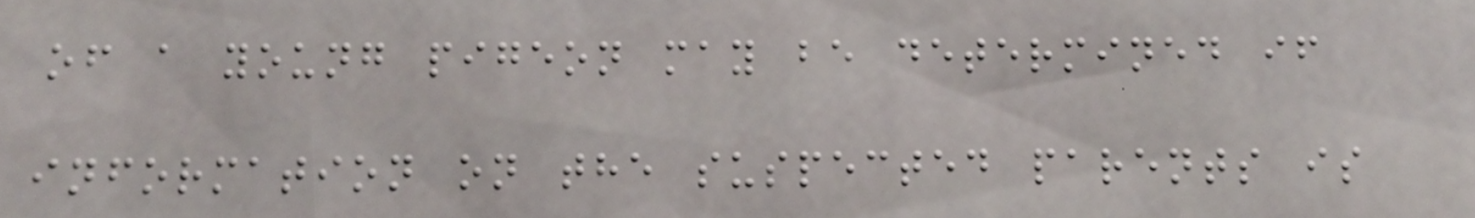of a young pigeon may be determined if
information on the suspected parents is
